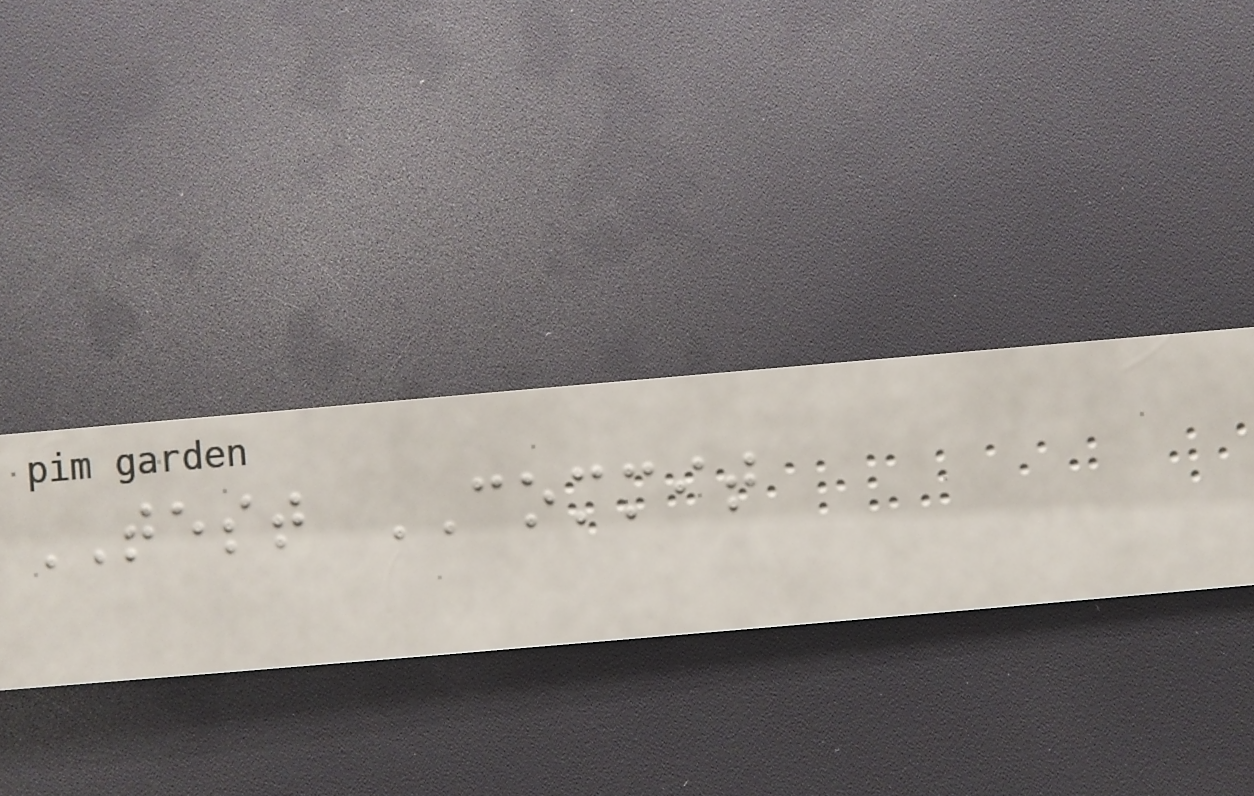TEST COMMIT
